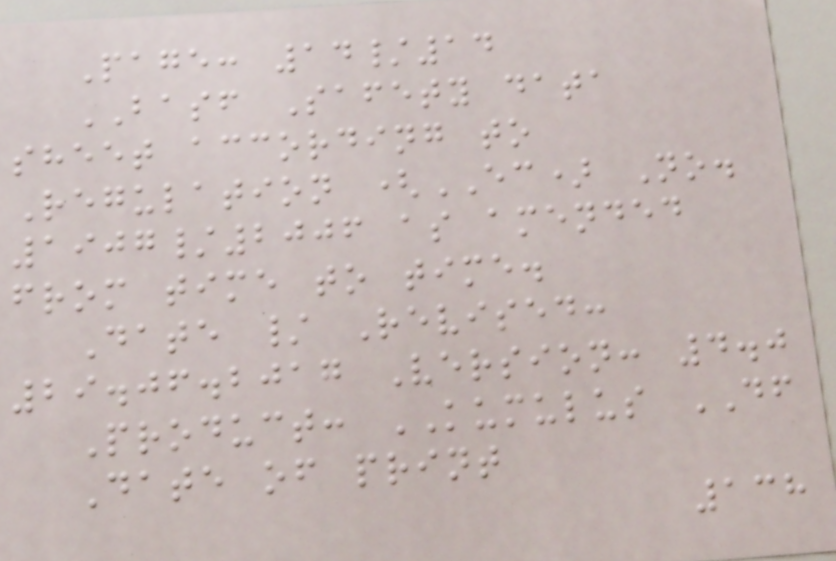Page: 14/14
BASF Safety data
sheet according to
Regulation (EC) No.
1907/2006 as amended
from time to time.
Date / Revised:
29.06.2017 Version: 4.0
Product: KUMULUS DF
Date of print
138
